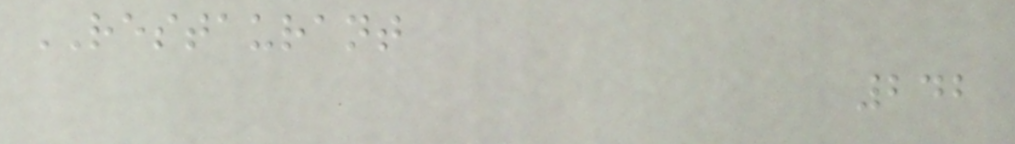RESTAURANT
242
